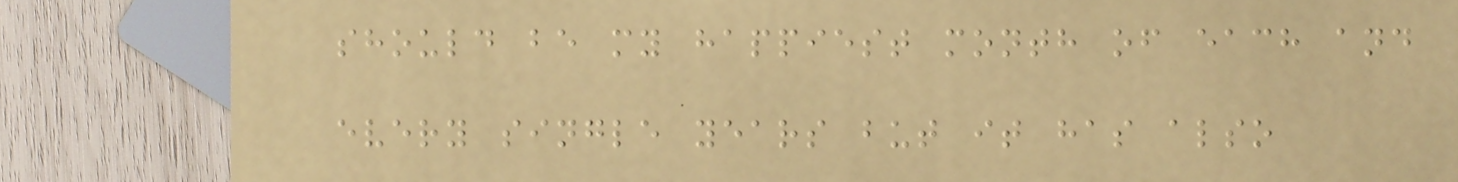should be my happiest month of each and
every single years but it has also
